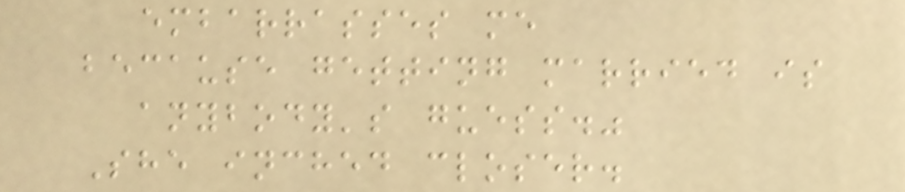embarrasses me
because getting married is
anybody's guess."
She inched closer.
